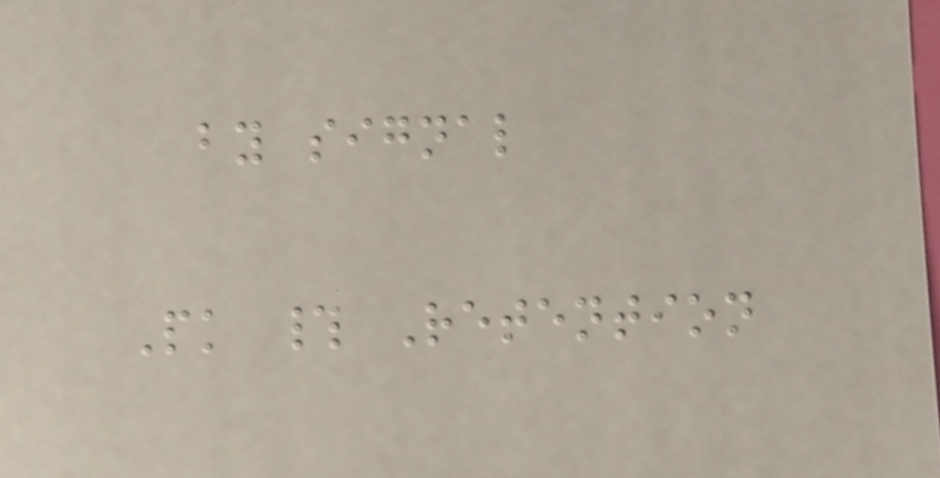by signal
Pk # Retention
